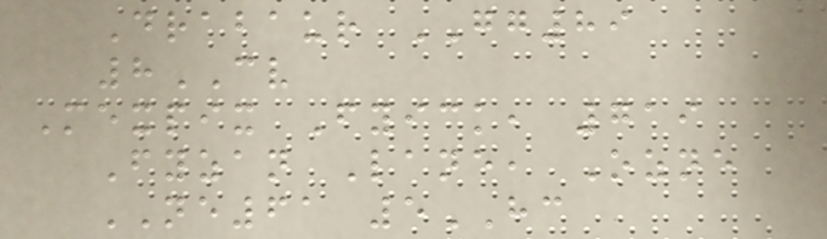Drabaur GG89
8CV
Mexpix Fyick, 719
Fyzan Lane, Ozne
NE61 5HC
